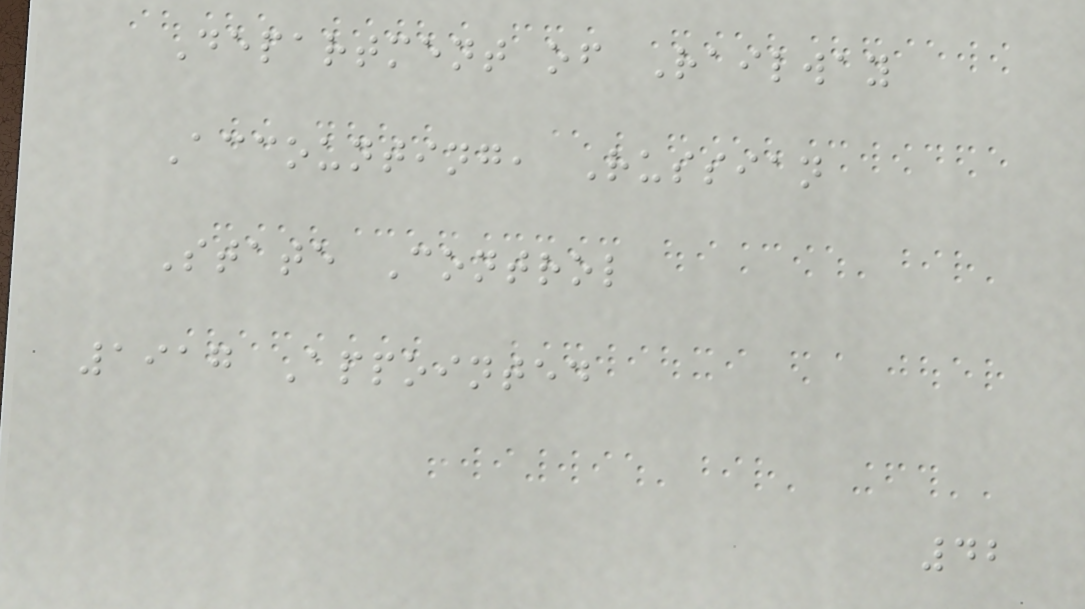Department of Railway
Accounting, Russian
State Control
1917 Appointed
42
